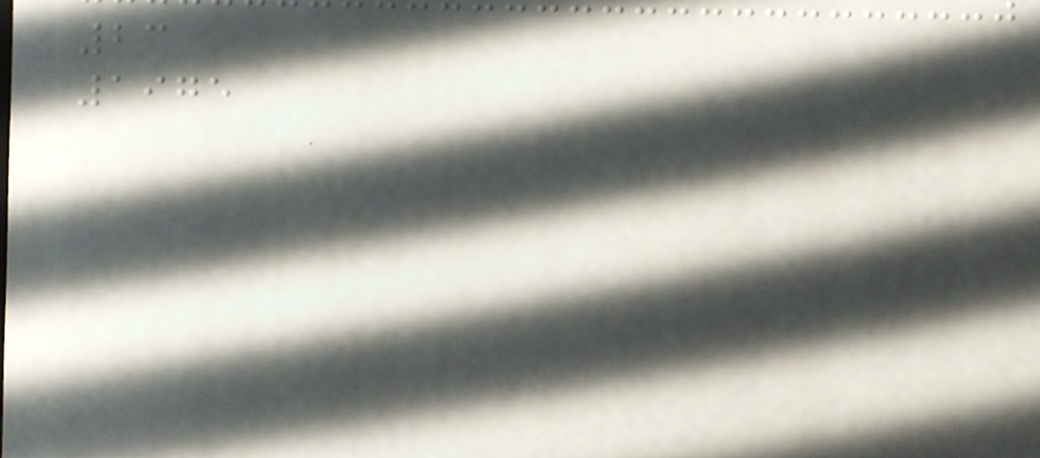23
1975
